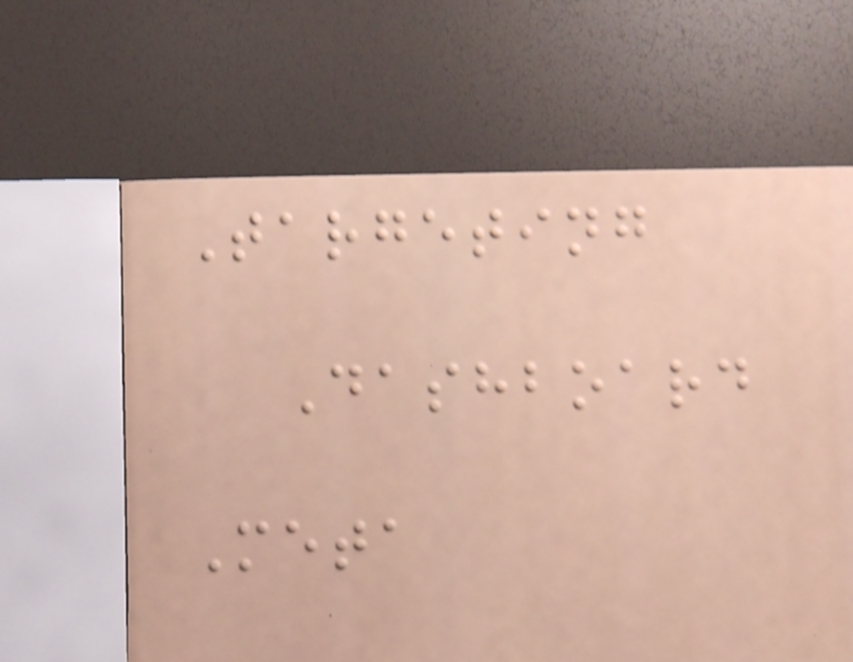Targeting
Dashboard
Meta
